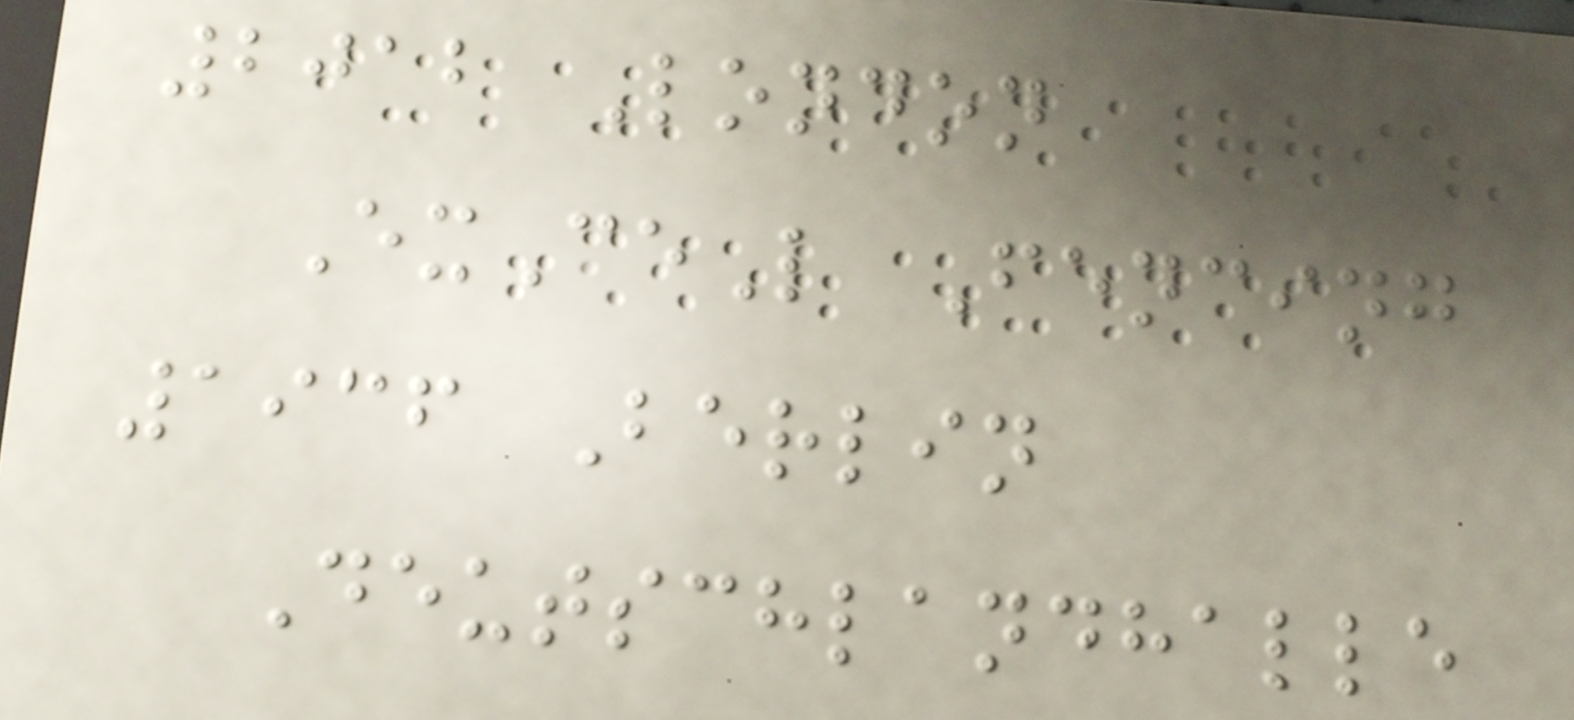2012 London
ExCeL Fencing
1936 Berlin
Deutschlandhalle
